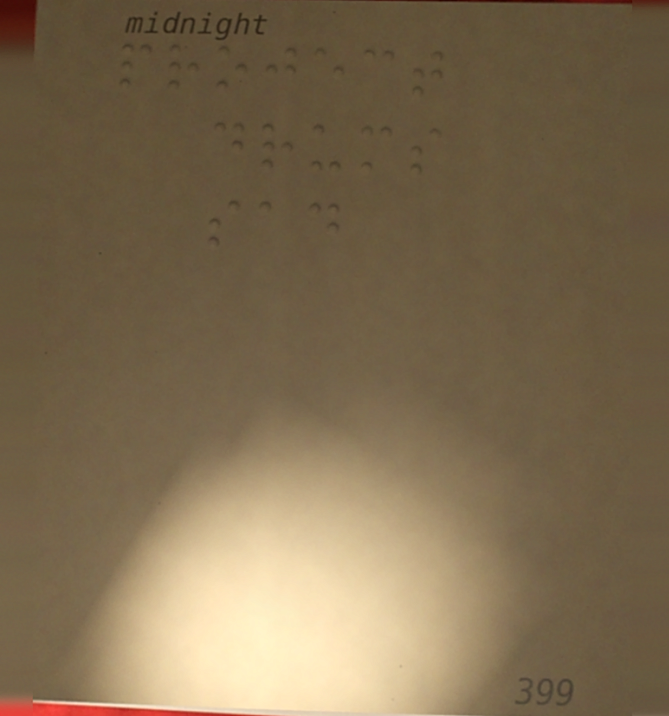project
drums
sad
